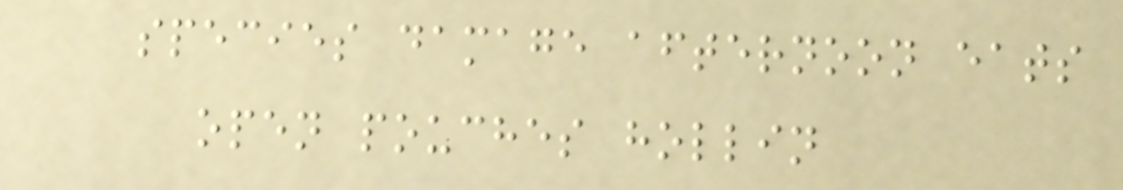species damage afternoon eats
open pouches hollin
